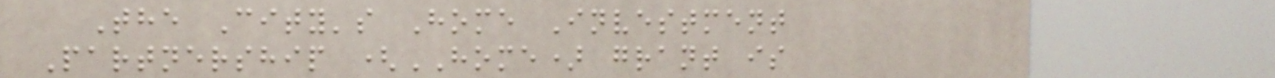The City's Home Investment
Partnership (HOME) grant is
